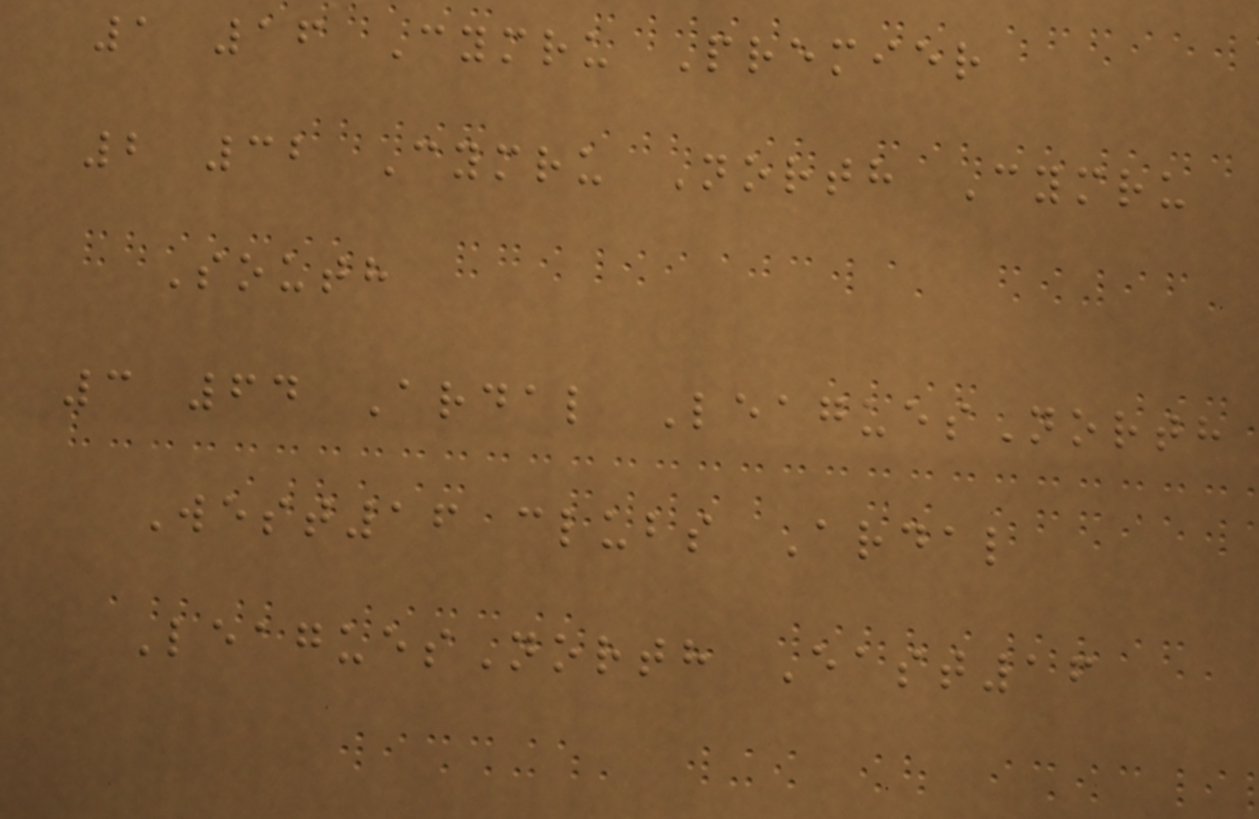1 16 Cymru Premier
2 32 Cymru North Cymru
South
3 64 Ardal LeaguesNorth
West16 clubs Ardal
LeaguesNorth East16
